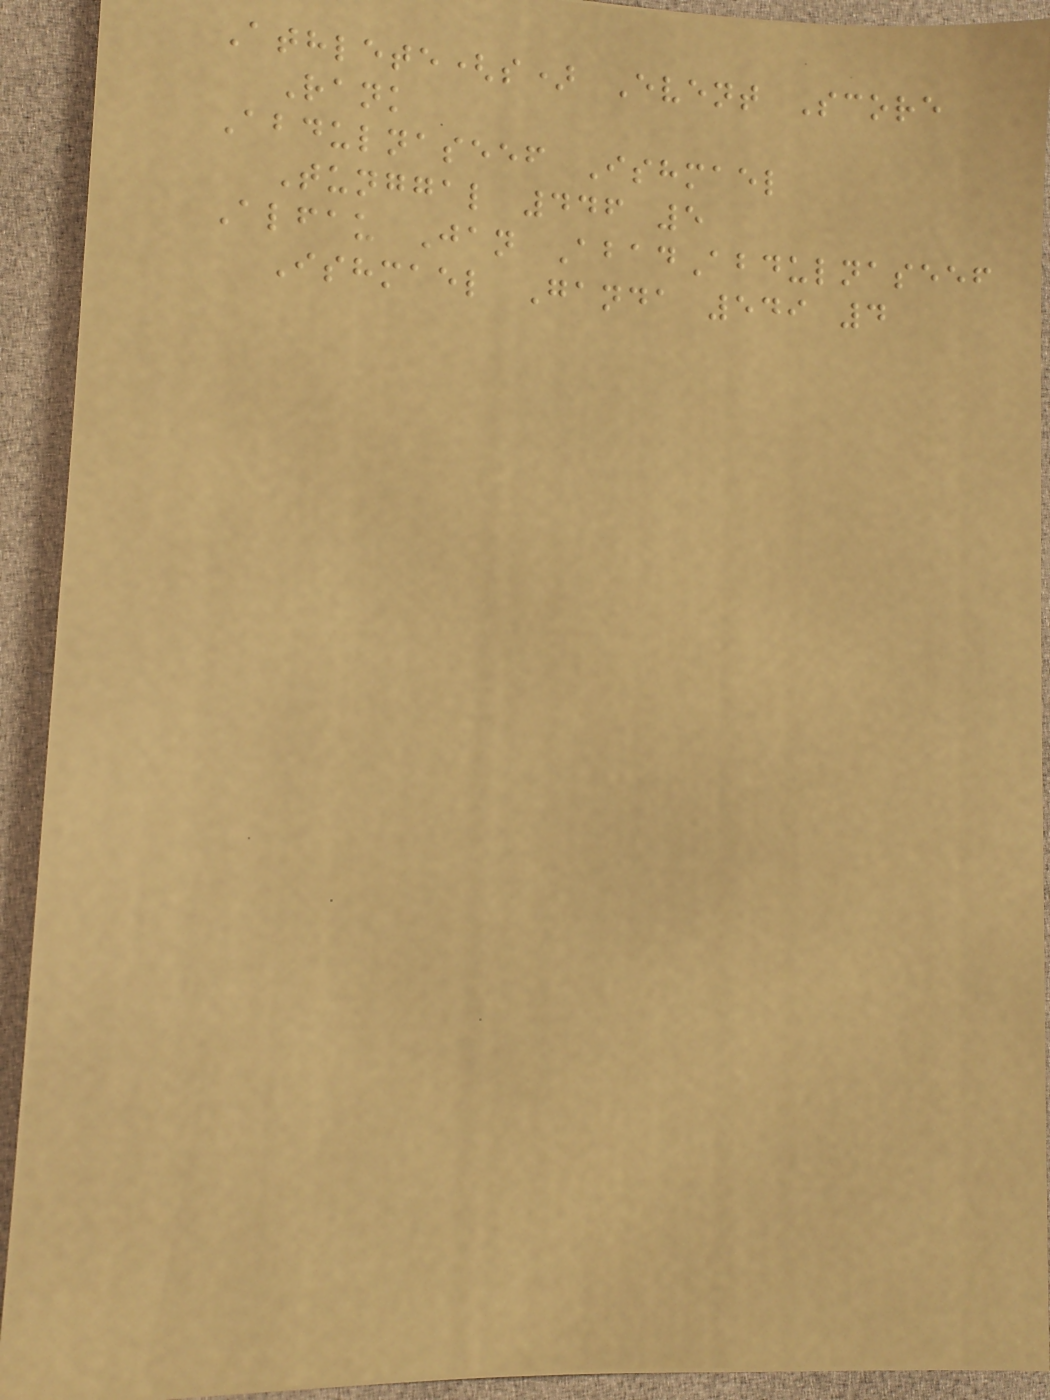Athlete(s) Event Score
Rank
Abdulnaseef Ishmael
Tunggal 446 5
Alfau Jan AbadAbdulnaseef
Ishmael Ganda 549 4
